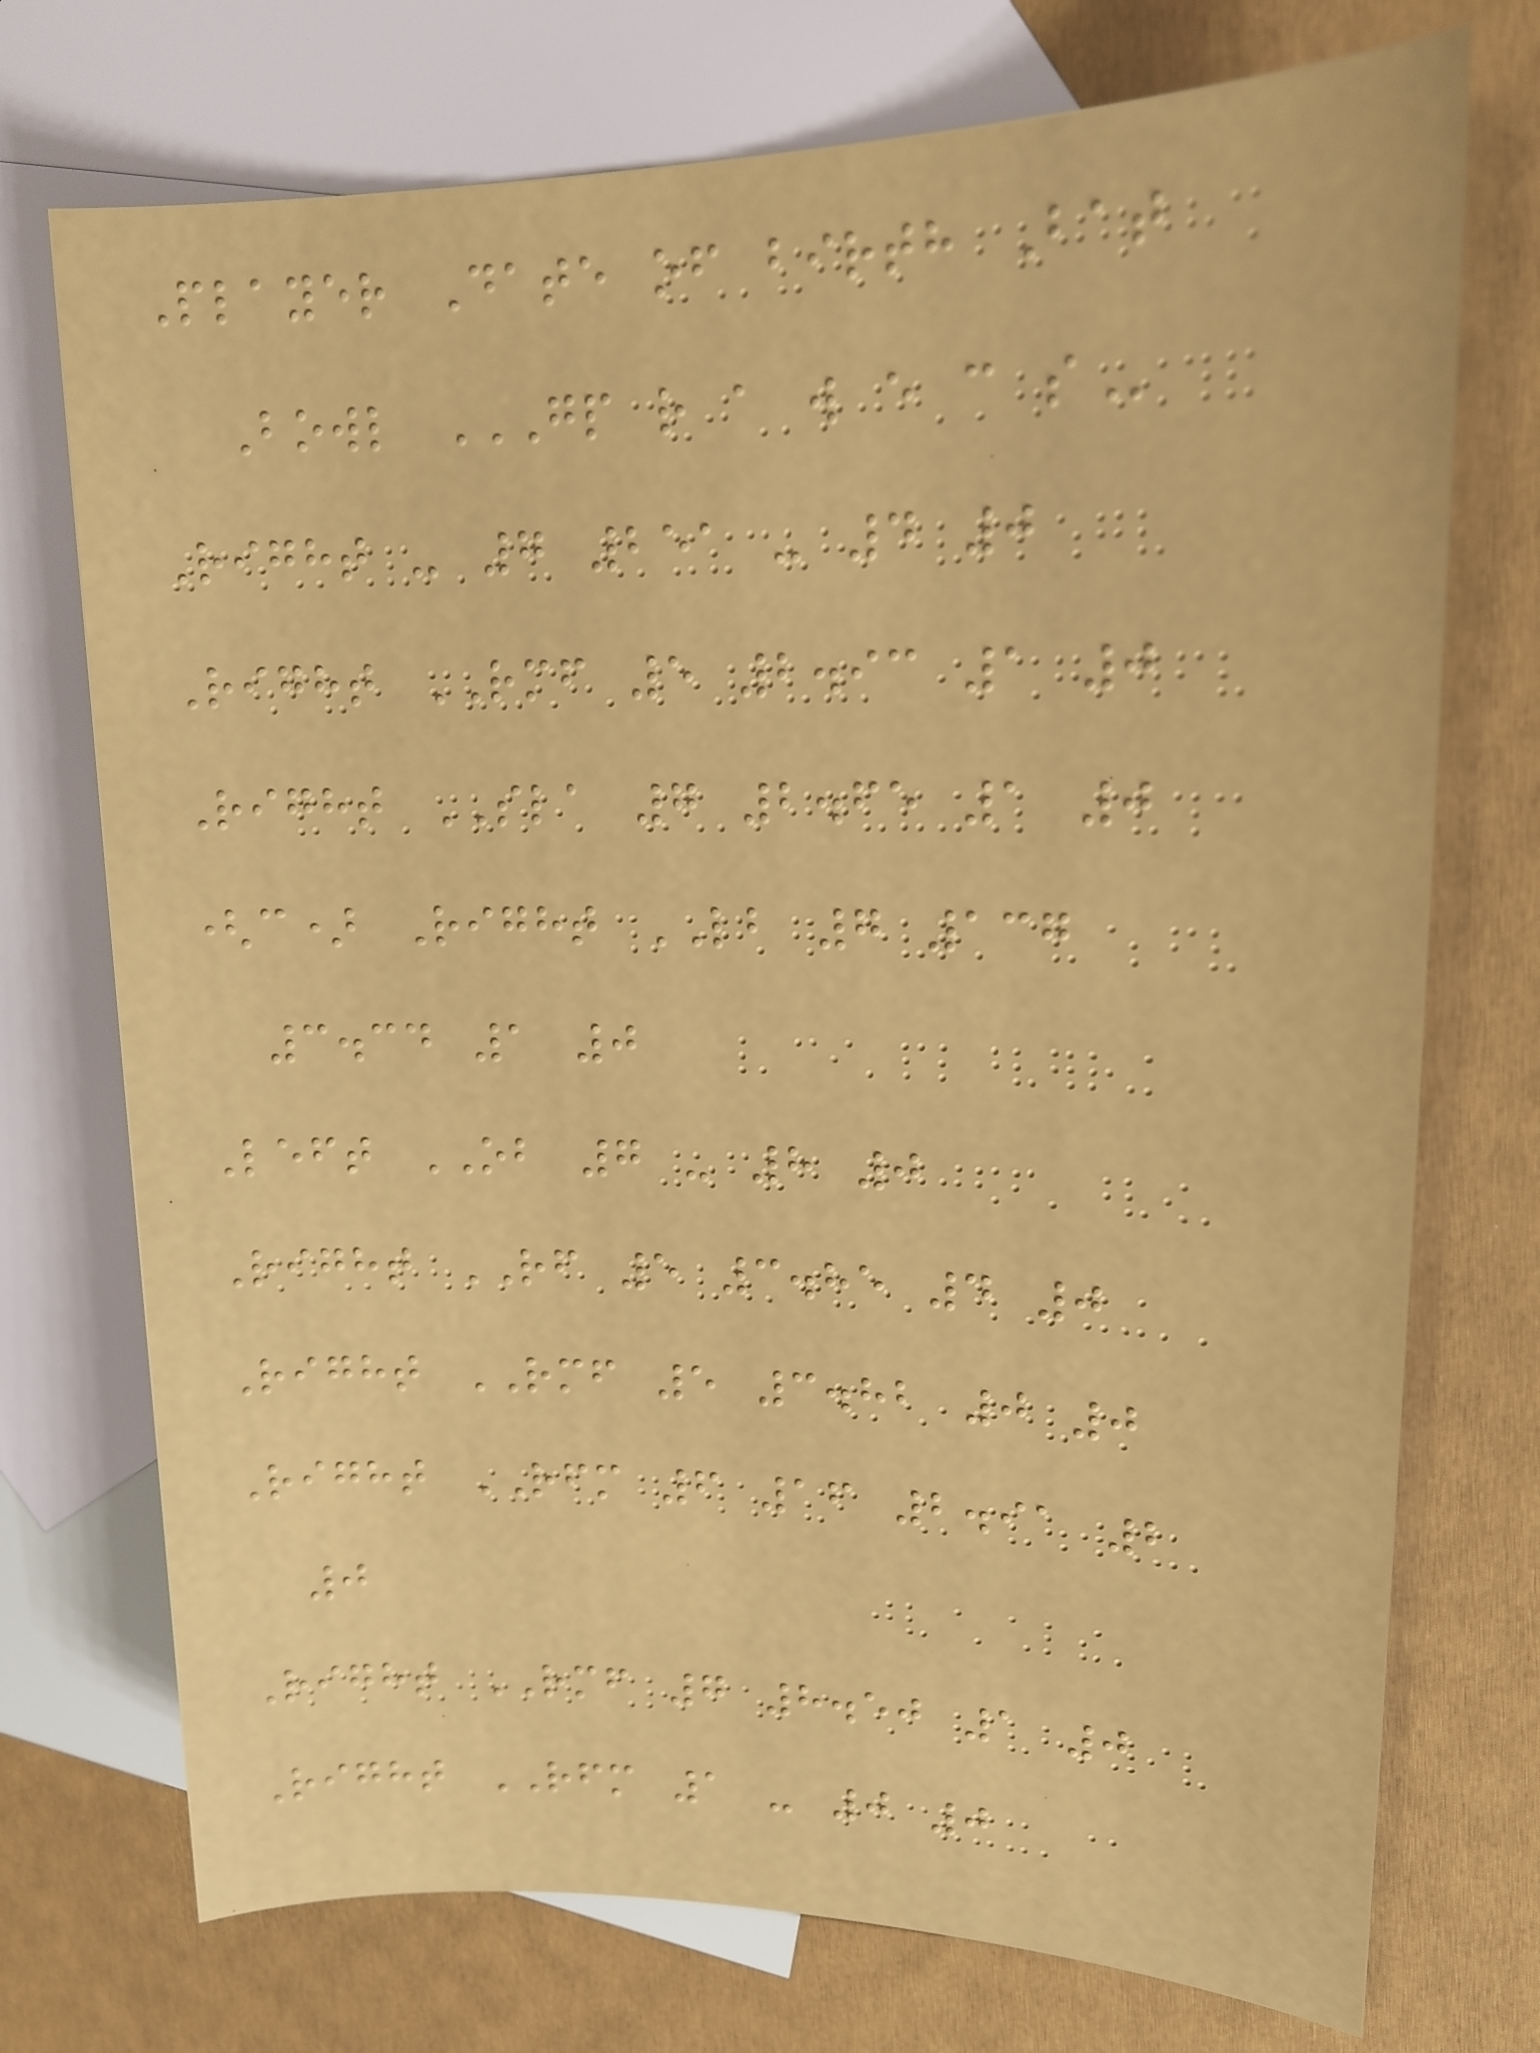Player Date of birth Bat
Bowl GP R A W E C S
Right - 7 251 - 4 0
Right RMF 5 2.93 1 0
Right SLA 7 2.65 1 0
(c) Right LB 7 137
3.34 1 0
Left OB 7 - 8 0
Right RF 5 3.85 4 0
Right RMF 5 3.82 0 0
Right RFM 6 16 2.91 2
0
Right RMF 7 8.50 1 0
Right RFM 1 - 0 0
